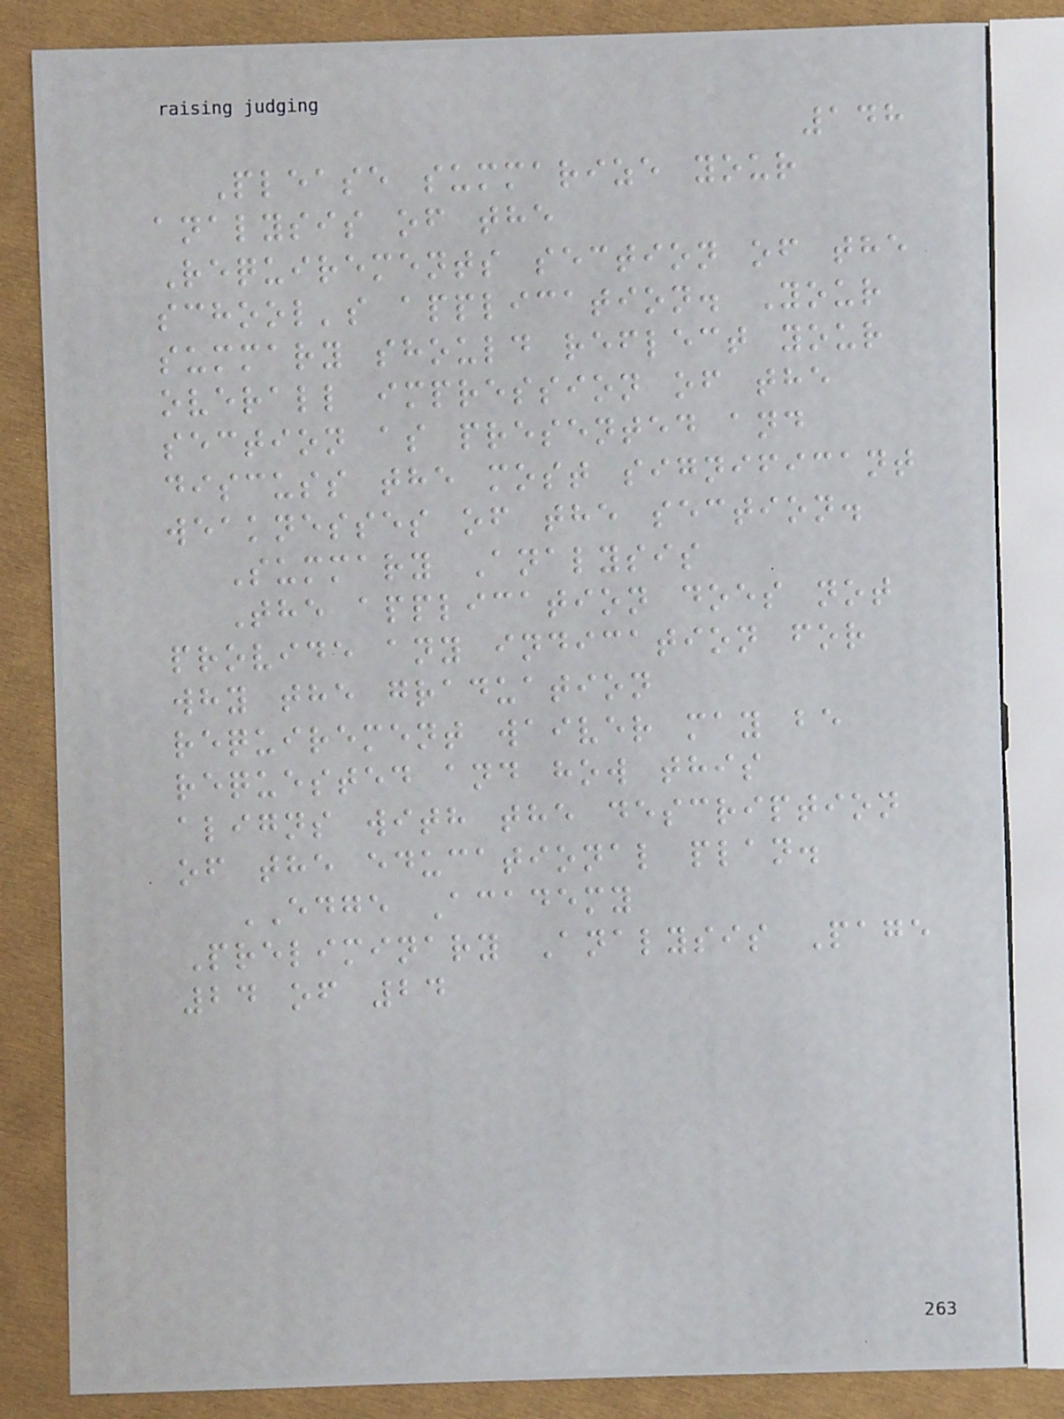148
Please summarize your
analysis of the
Requirements section of the
school's application. Your
summary should reflect your
overall impression of the
section as presented and
discuss the most significant
weaknesses of the section.
Summary Analysis
The application does not
provide any indication for
why the graduation
requirement waiver may be
requested and how this
aligns with the description
of the educational plan.
EDGE Academy
Preliminary Analysis Page
24 of 24
